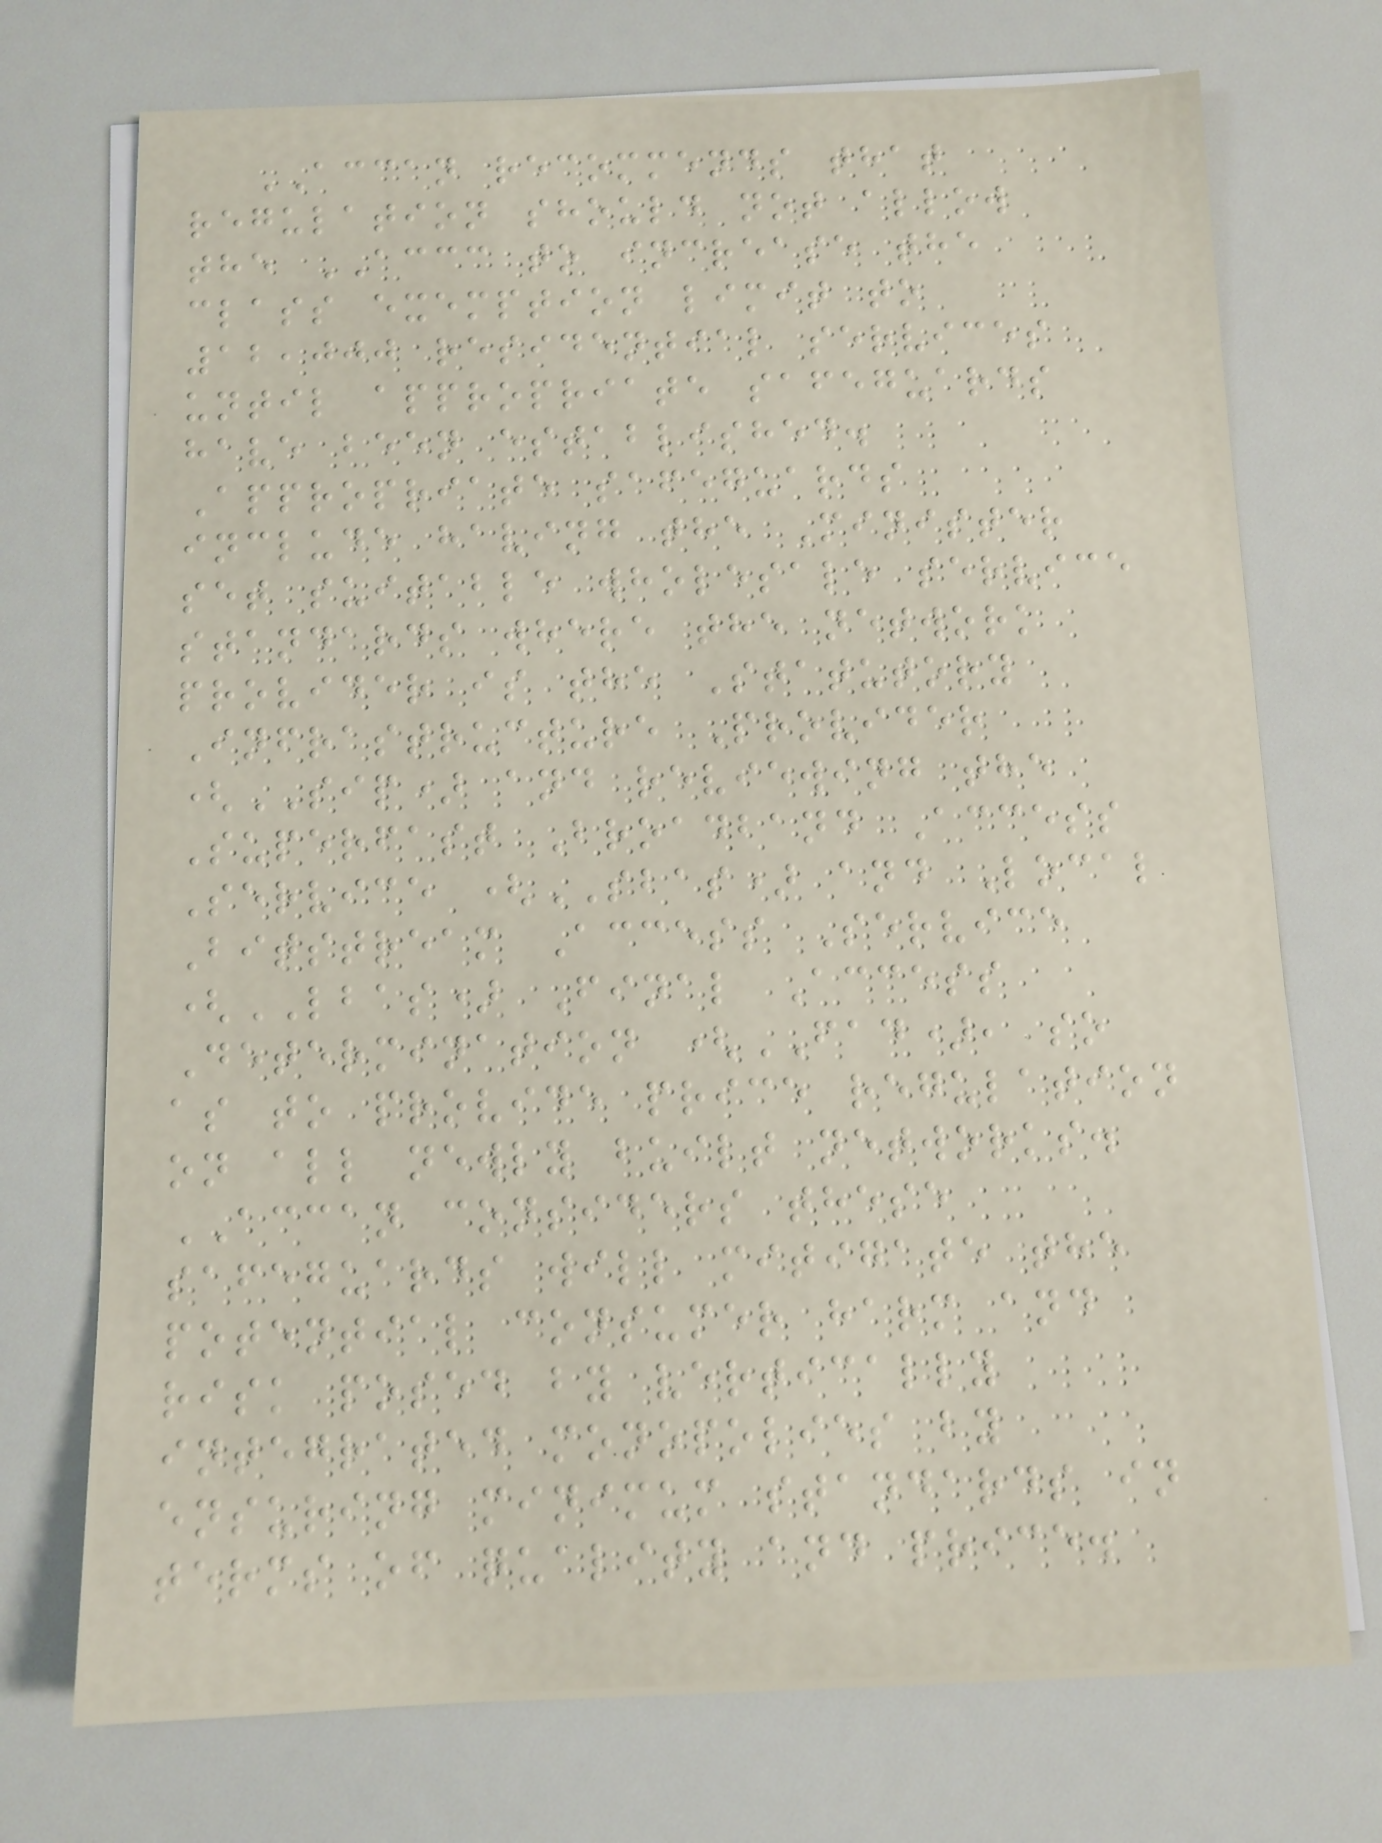ACCAN recommends that
regulation should not allow
the ACCC to increase the
class exemption limit to
12,000 residential services
until appropriate safeguards
have been established.
Appropriate safeguards
include having the Minister
set suitable wholesale service
standards where the network
provider is the Statutory
Infrastructure Provider
(SIP) and reviewing the
Superfast Broadband Access
Service (SBAS) and Local
Bitstream Access Service
(LBAS) Final Access
Determination (FAD), so
as to provide price regulation
on all newly built networks.
ACCAN considers these
safeguards will mitigate the
potential consumer harm and
risk posed by vertically
integrated monopolies by
ensuring minimum standards in
terms of quality and price.
